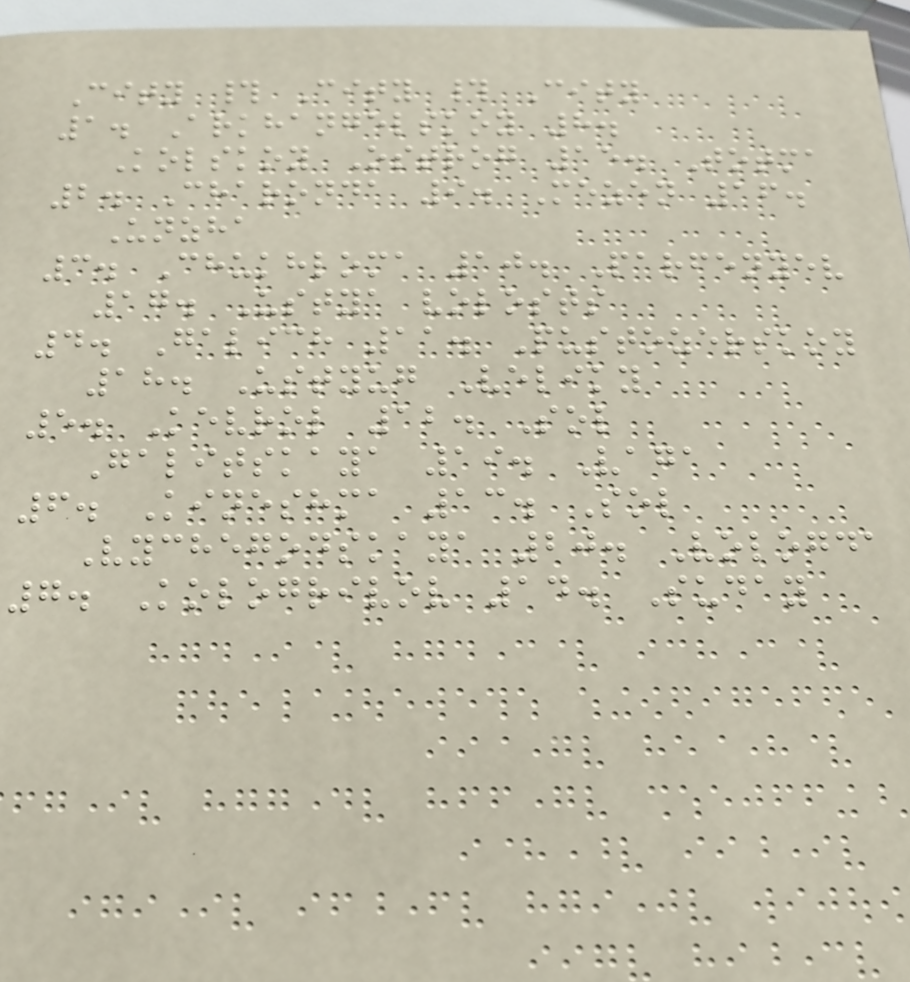City # City # City
1. Arkhangelskoy 8.
Kolskoy Ostrog 15. Totma
2. Charonda 9. Mezen 16.
Unzha
3. Chukhloma 10. Parfenyev
17. Ustya volosts
4. Galich 11. Pustozerskoy
18. Ustyug Veliky
5. Kevrol 12. Sol
Galitskaya 19. Vaga
6. Kineshma 13. Sol
Vychegodskaya 20. Vologda
7. Kologrivov 14. Suday
